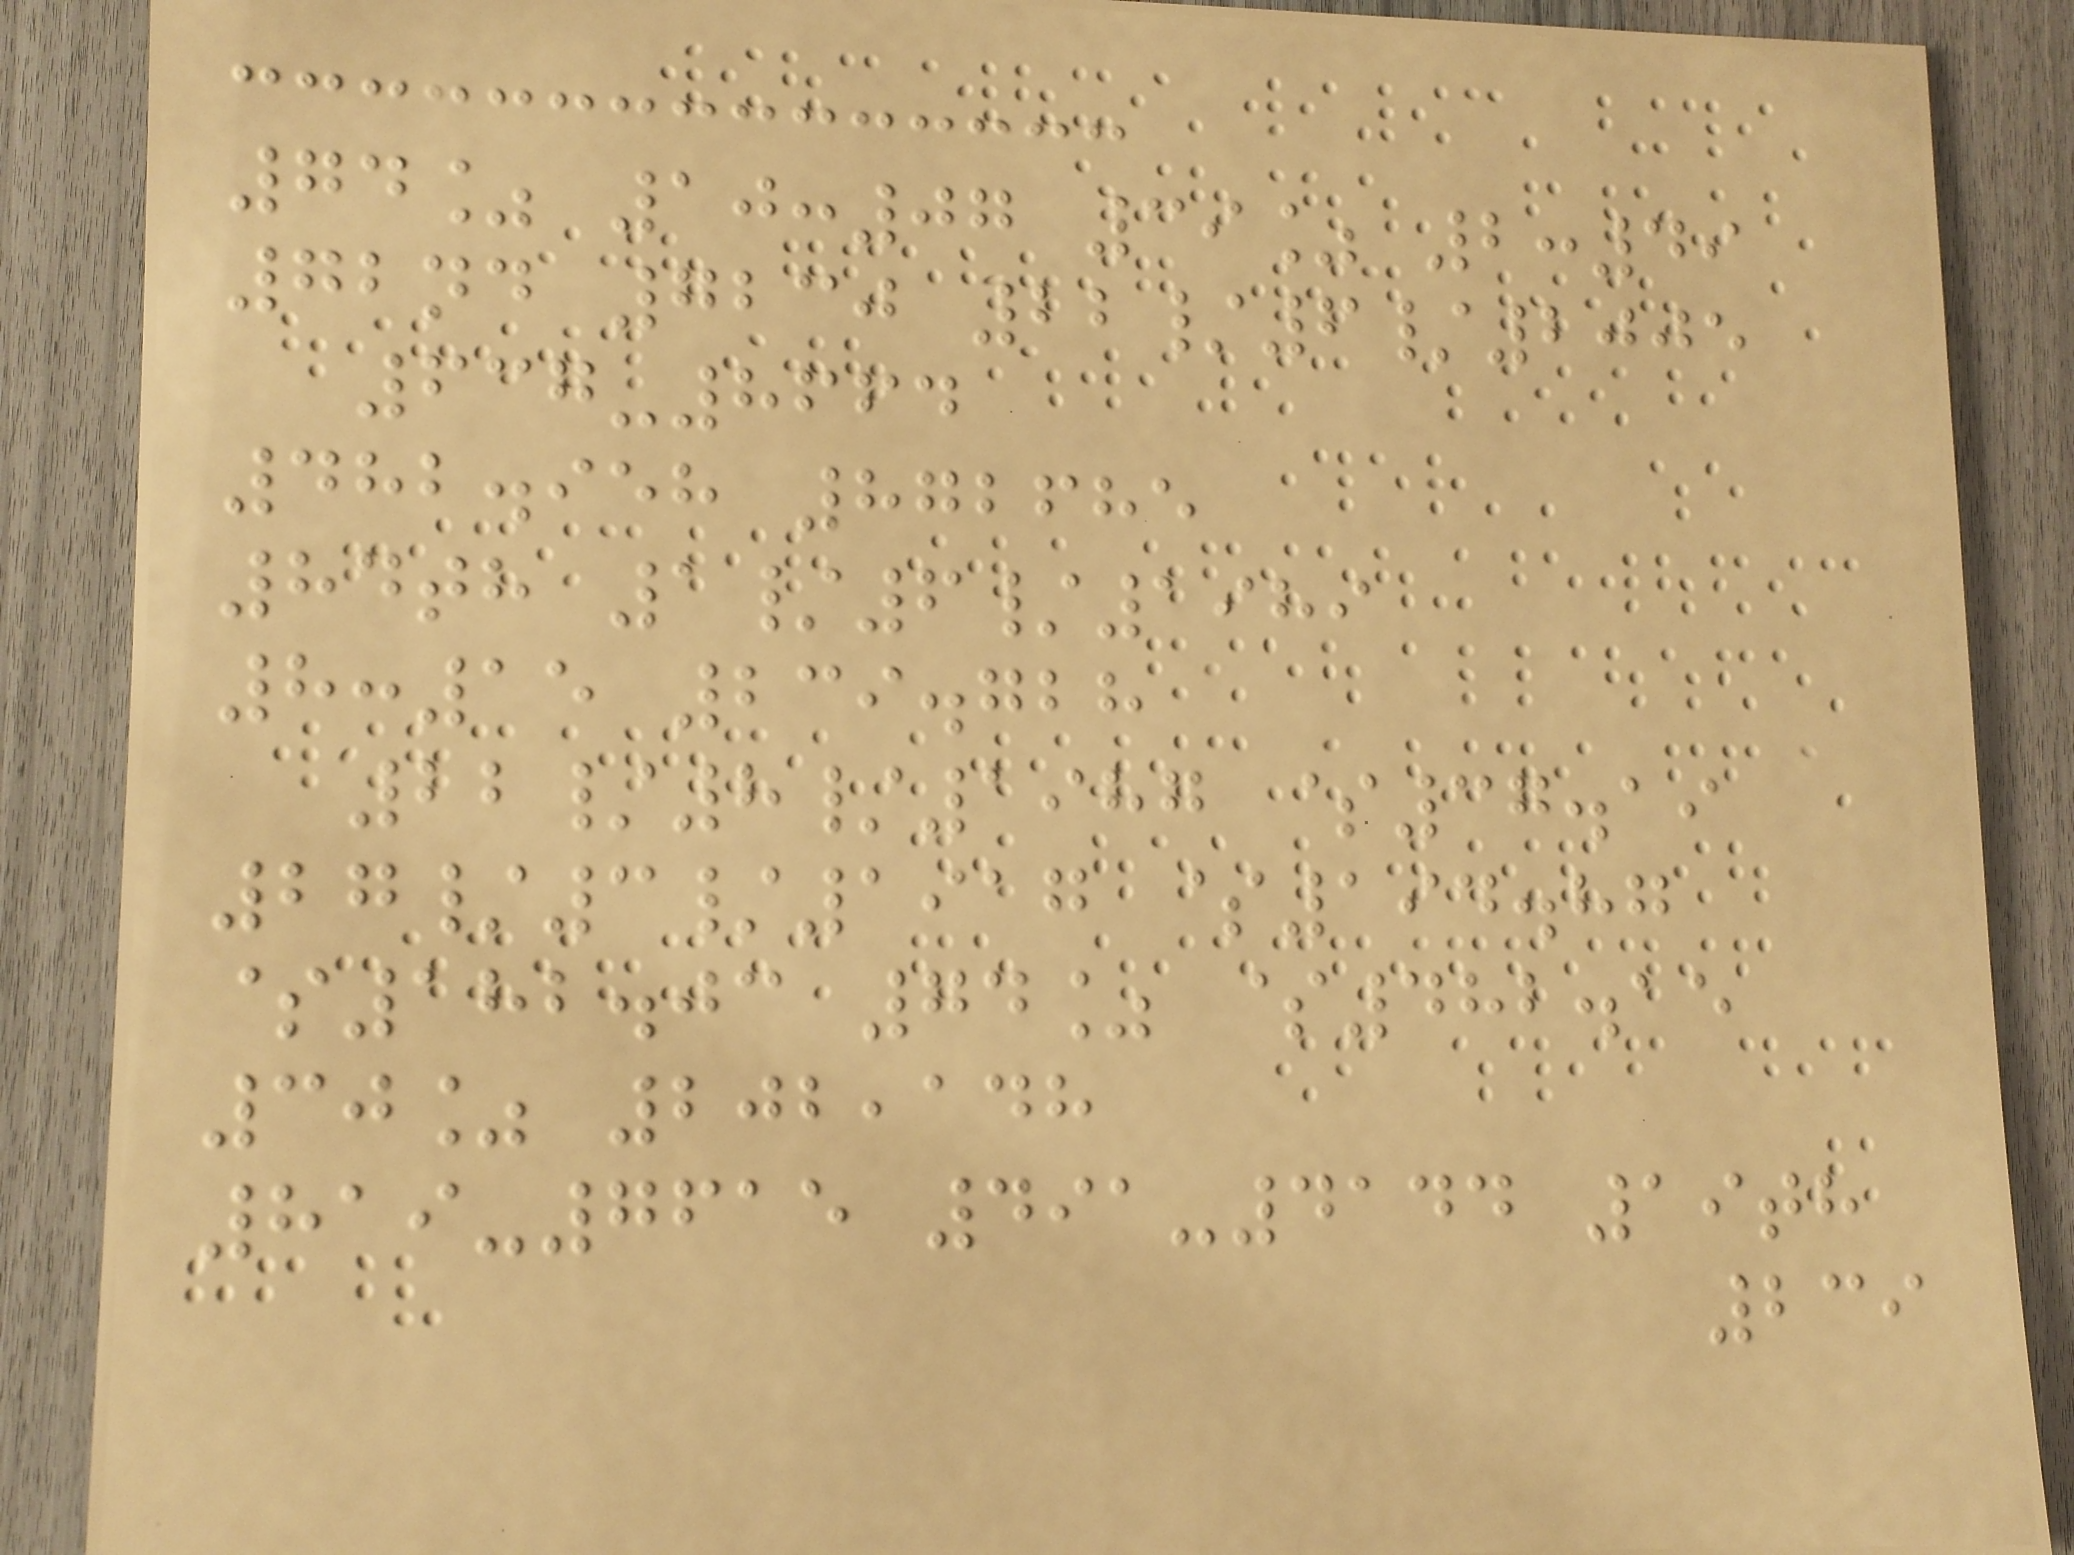74% 10:07 39% 2:49
72nd 7230 22/6/2005
637-8664
482.958 872685
84th 1/6/1989
8:15 239.728
22/8/1987 $37.19
27/3/1917 $194.87
$182.03 74% $482.15
30% 202,148
819-7615 491-4144 19th
239
